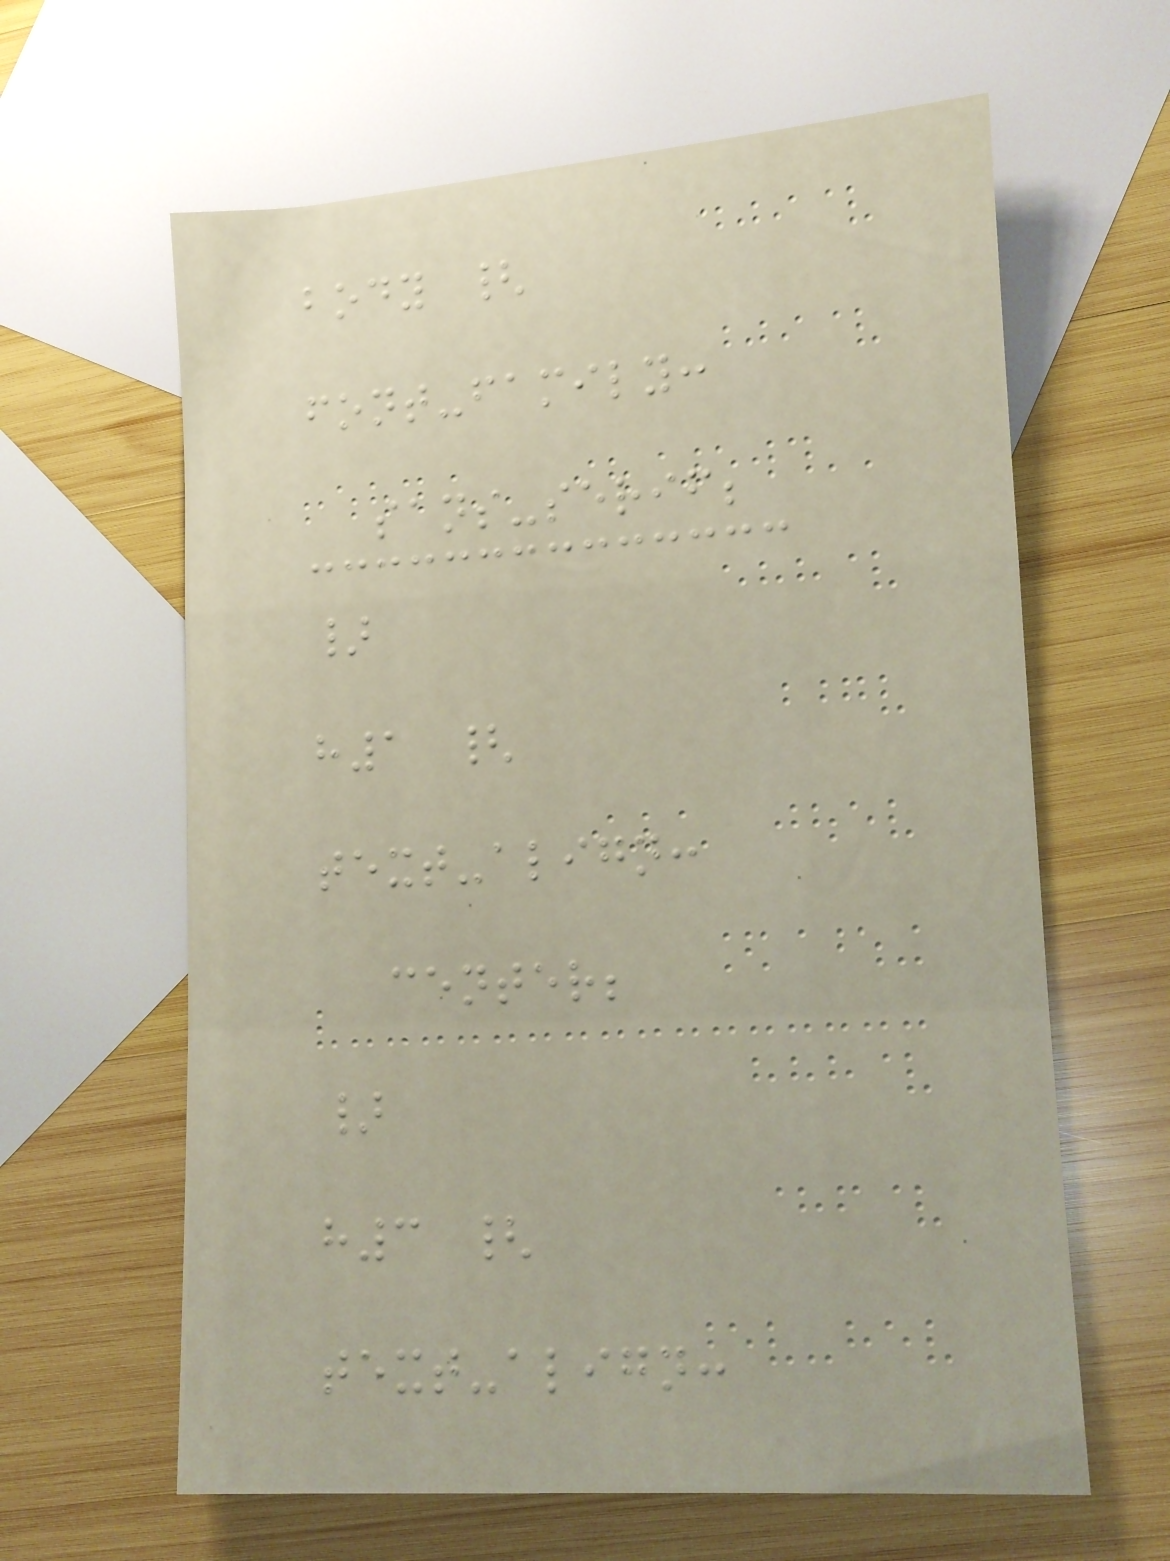body {
font-family:
sans-serif;
}
h1 {
text-align:
center;
}
h3 {
text-align:
